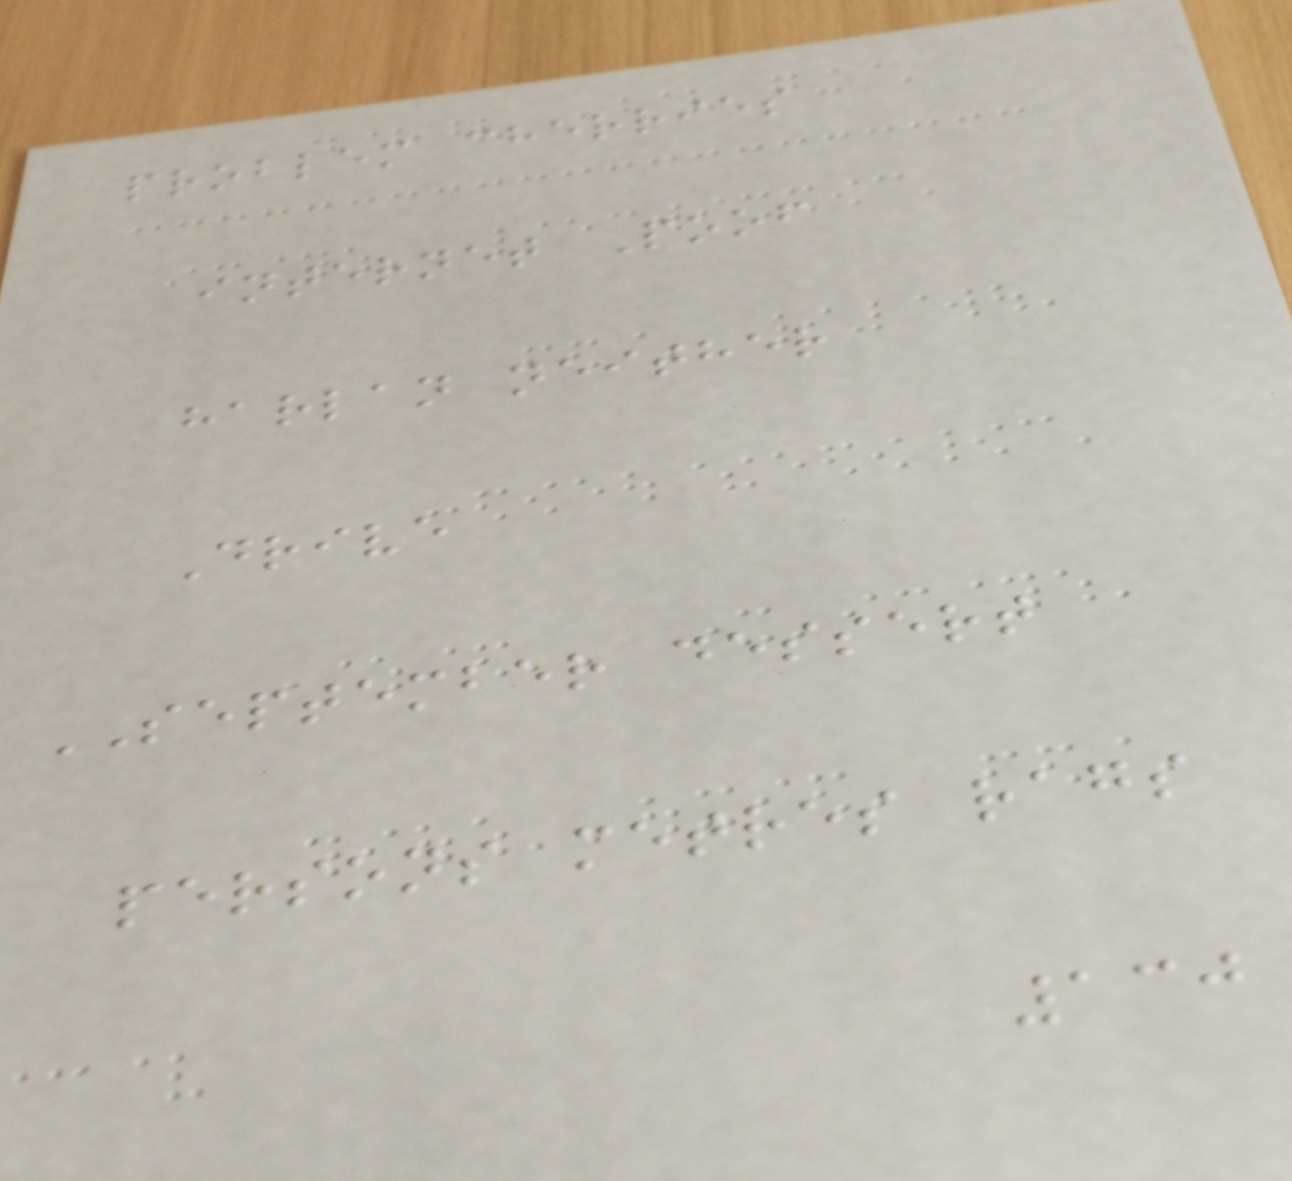problem cherries
internet Poof
harlan neither
Drive
SEPTEMBER dessert
persons metres rags
130
